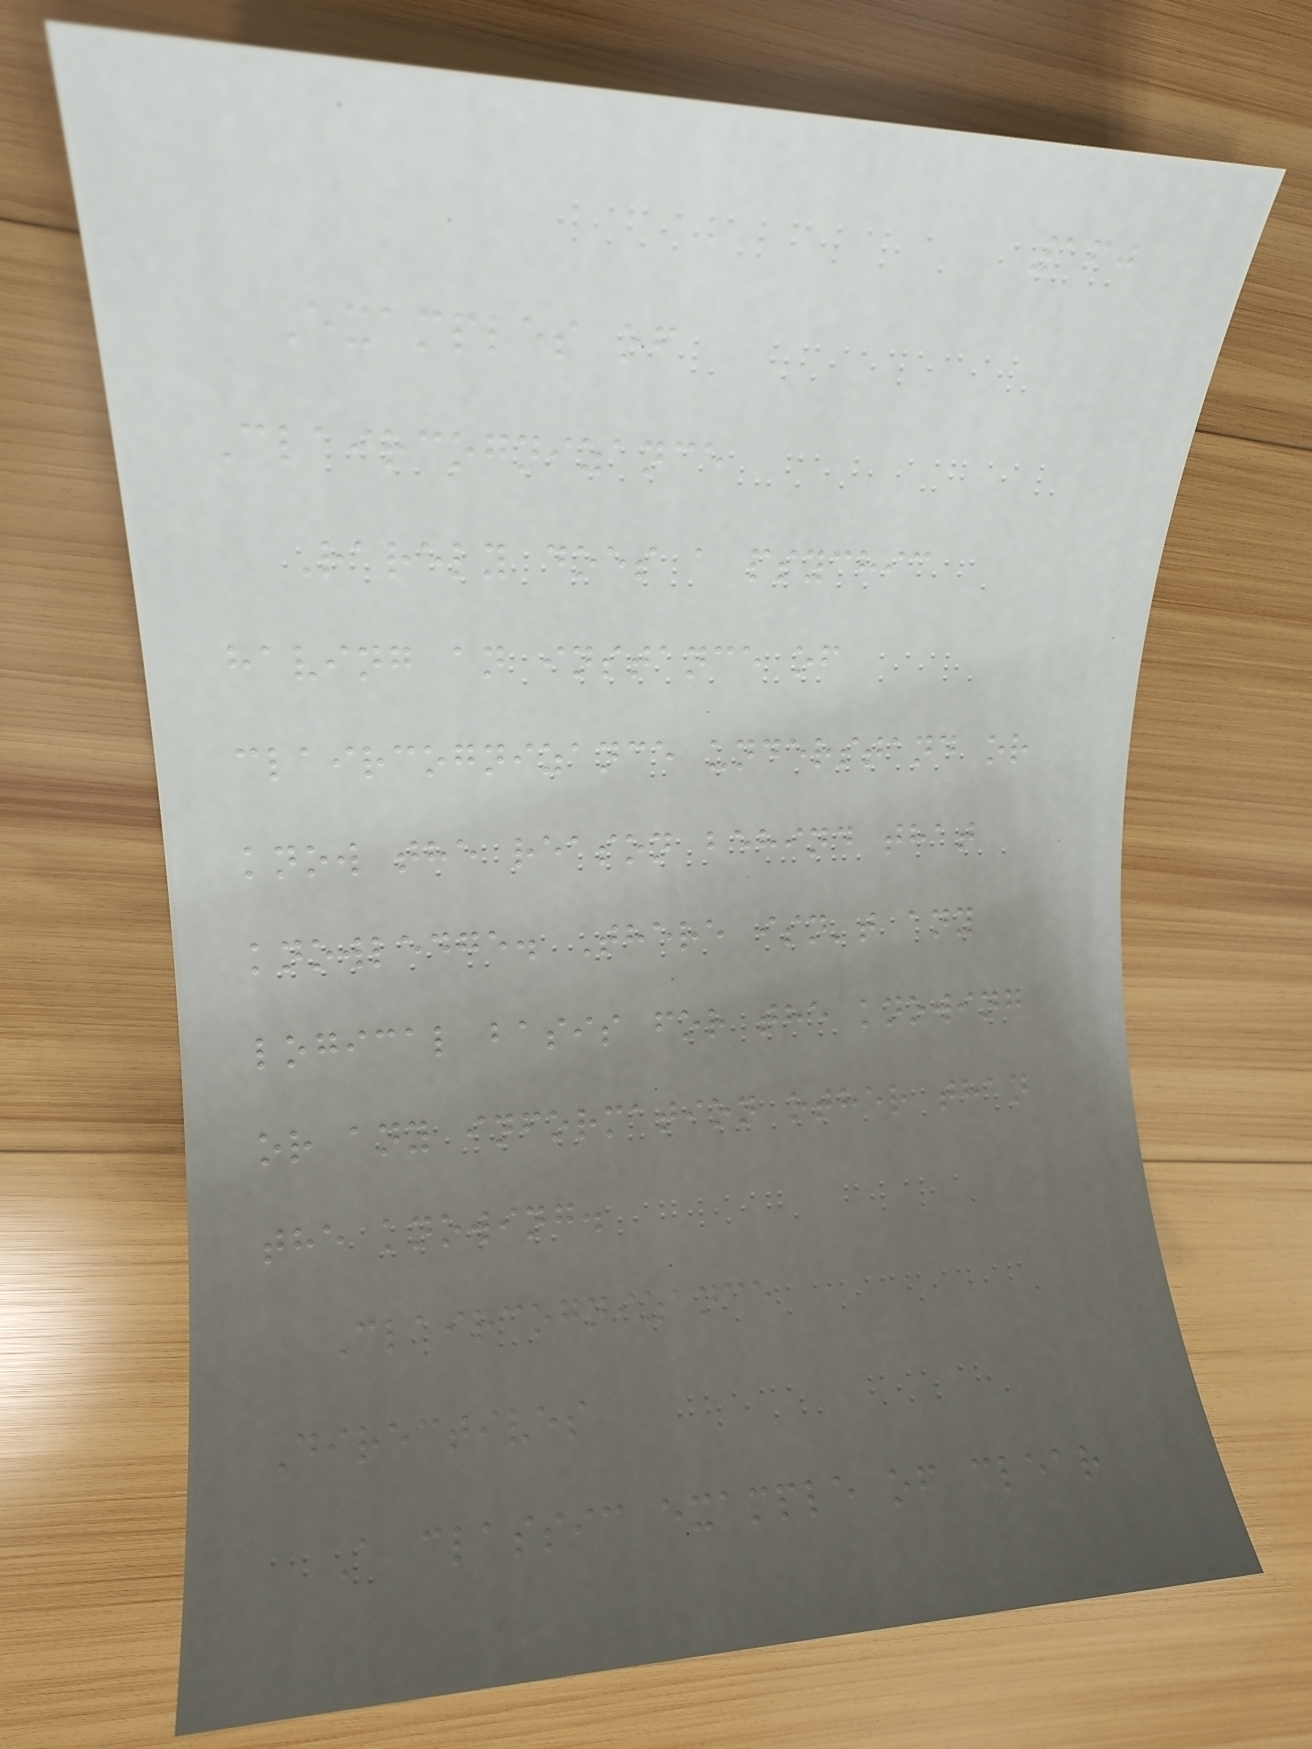160
Examples of
Claircognizance
Rarely does a psychic
having an instance of
claircognizance understand or
know the reason behind that
knowledge. There isn't any
logical basis for the knowing
or any information other than
the knowing.
Claircognizance
Directives
A classic example of clear
